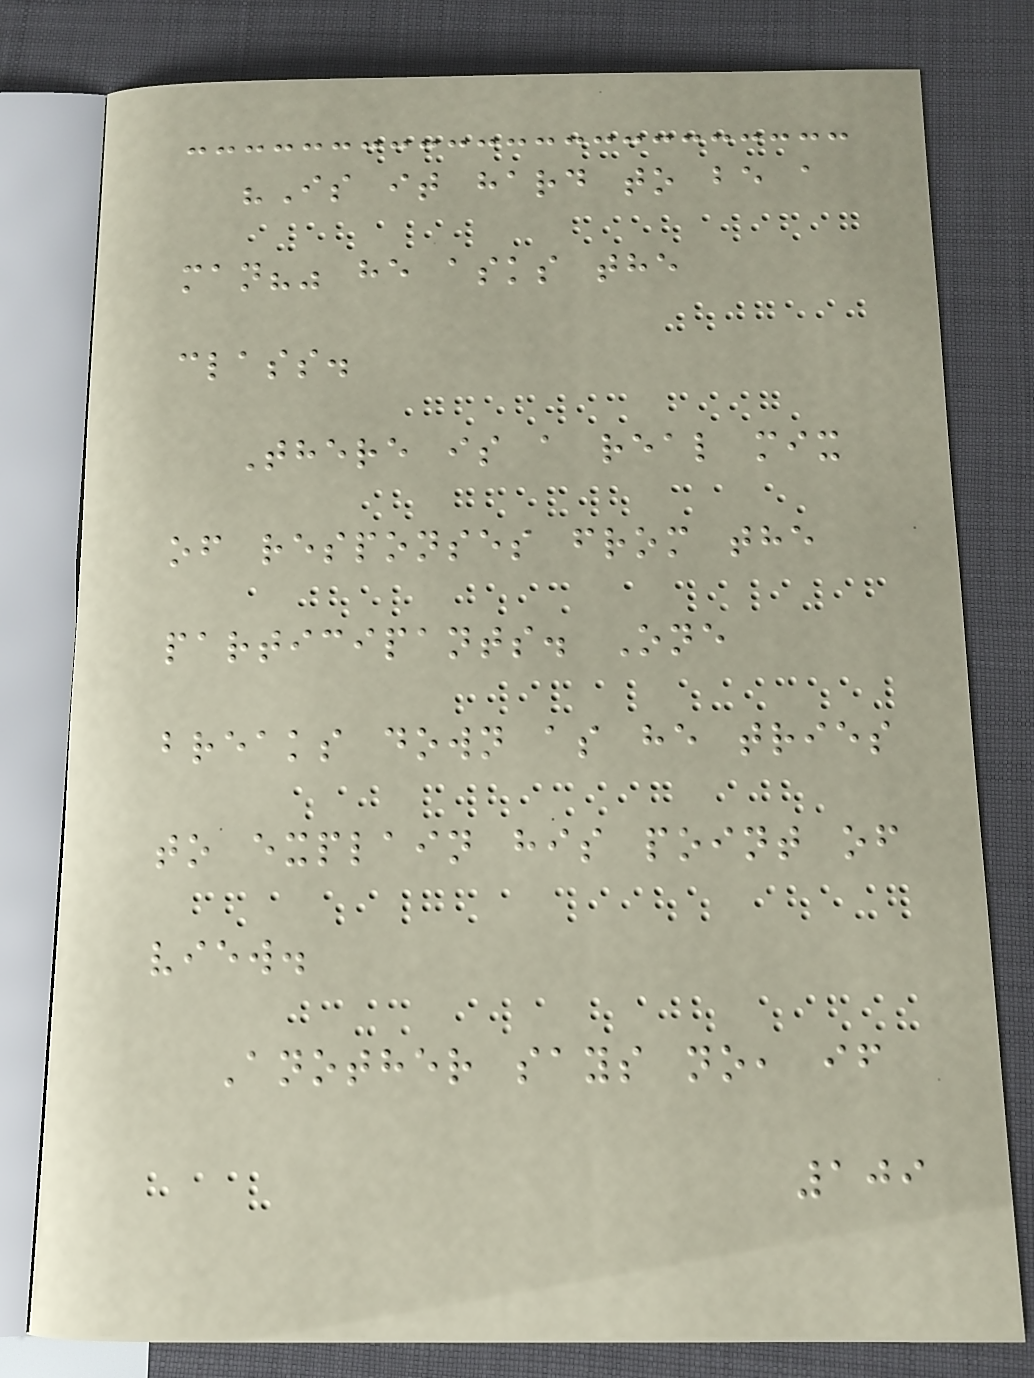"Is it hard to be a
man?" he asks the
class.
There is a real mix
of responses from the
participants. One
breaks down as he tries
to explain his point of
view.
Another says no, if
109
